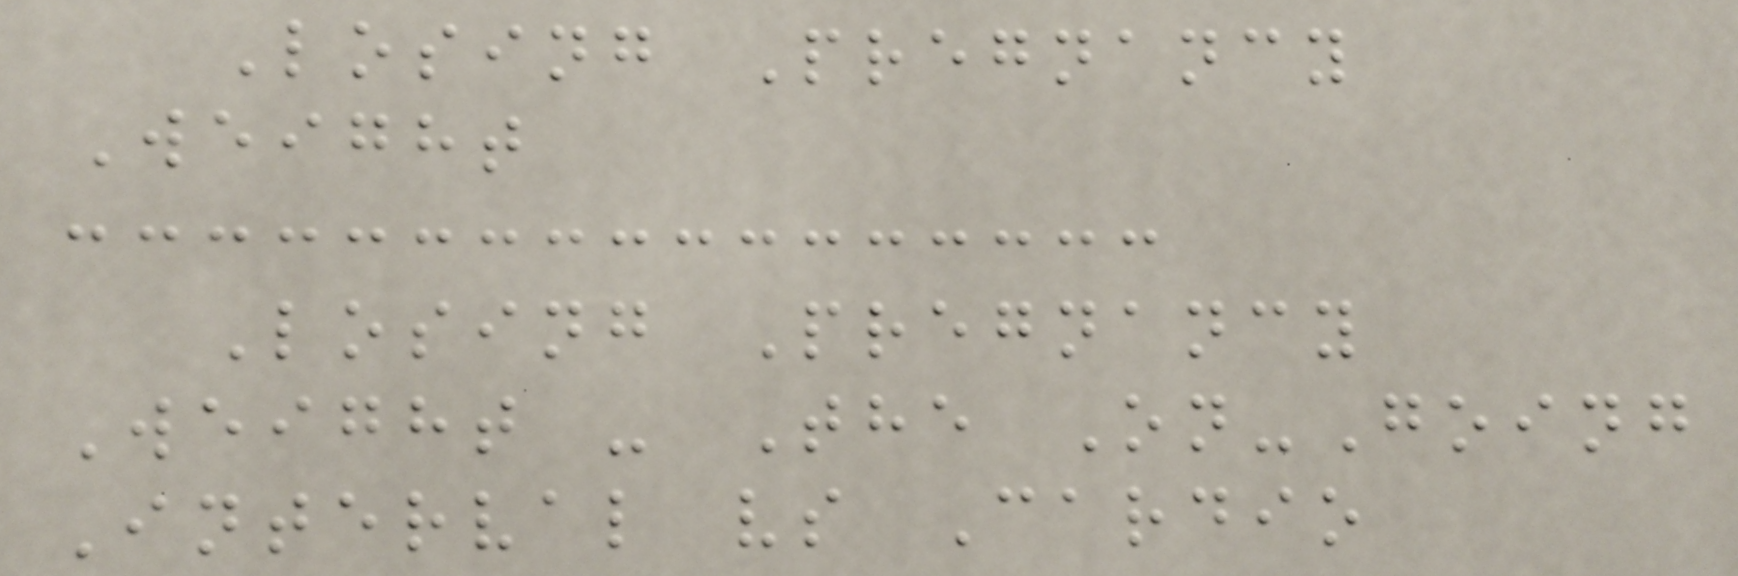Losing Pregnancy
Weight
Losing Pregnancy
Weight - The On-Going
Interval vs Cardio
